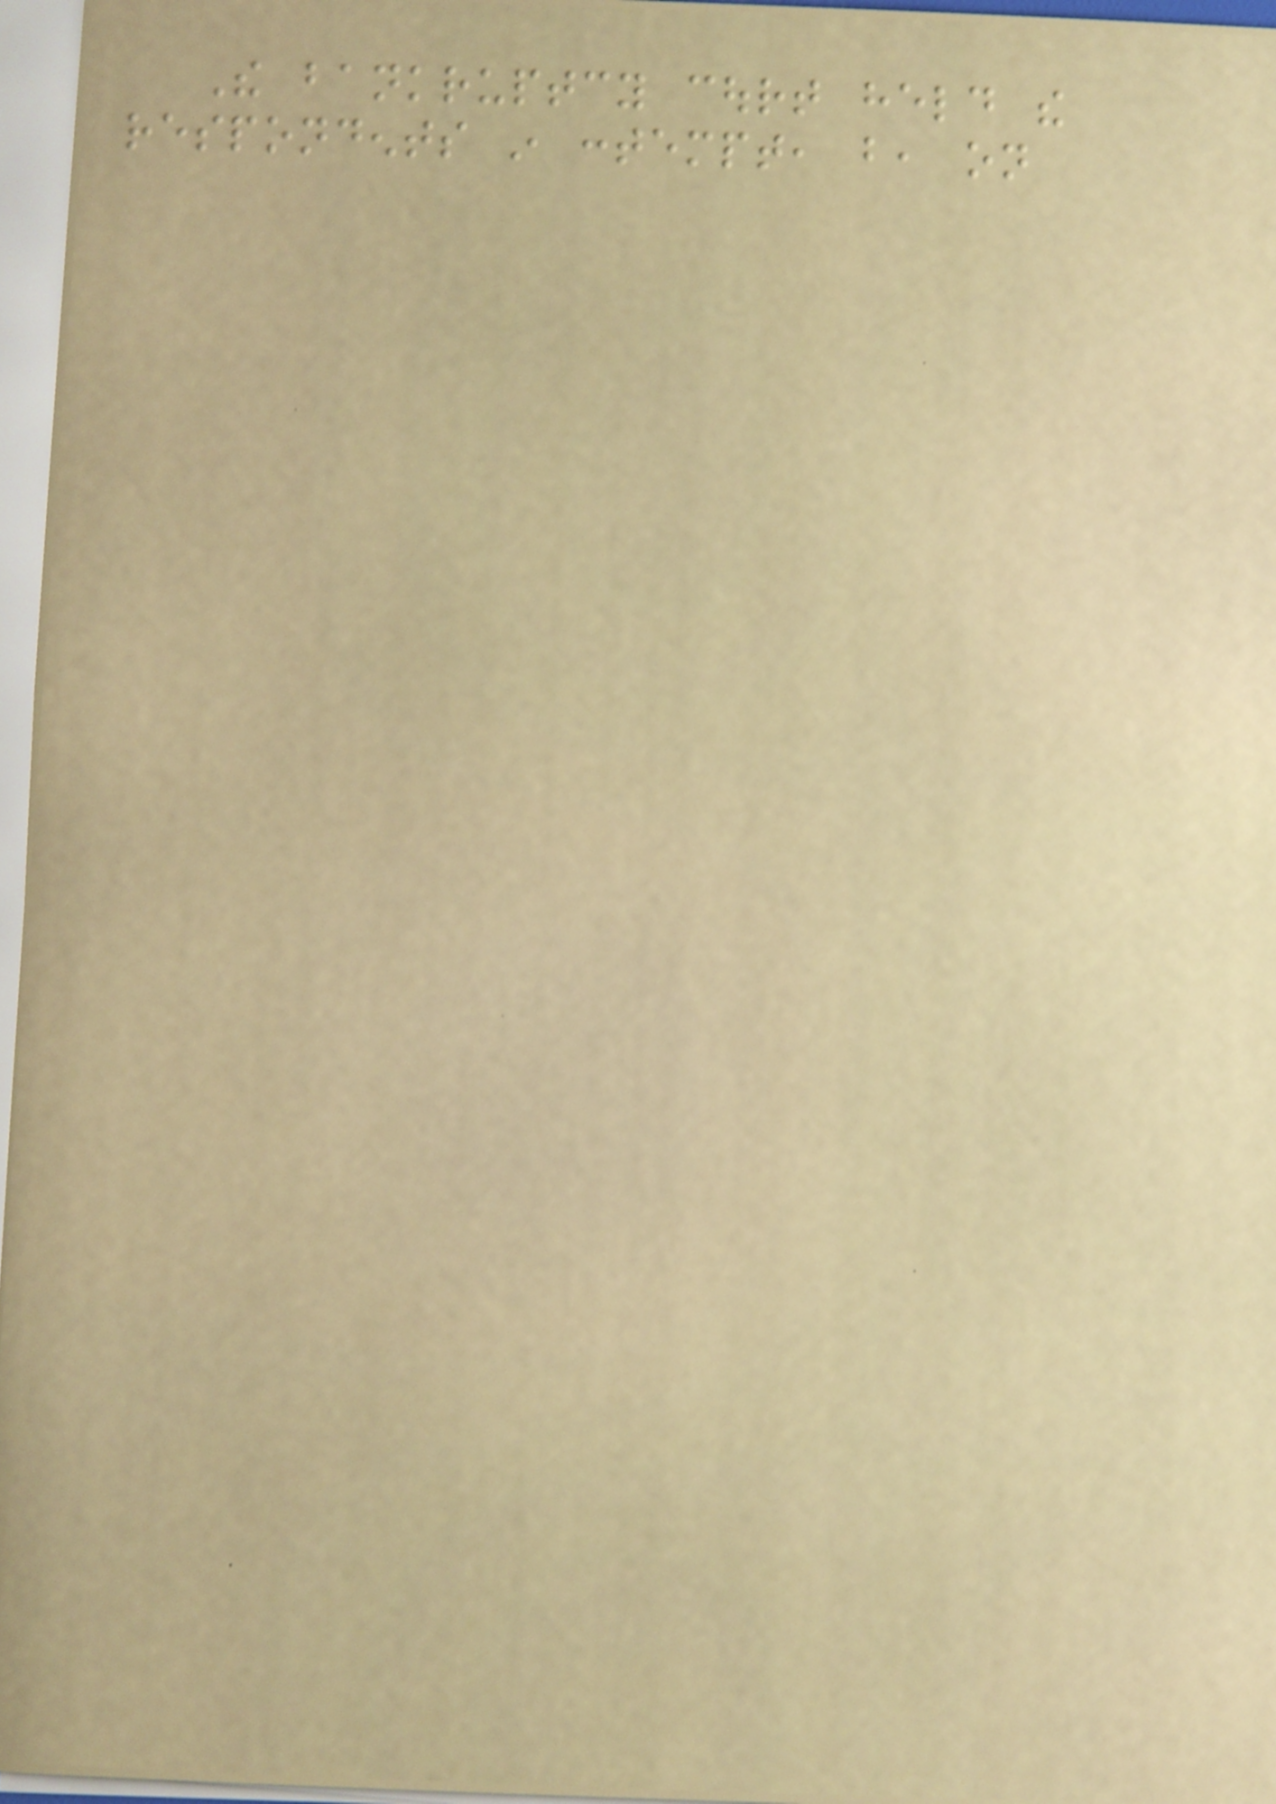The bankruptcy court held the
respondents in contempt, but, on
